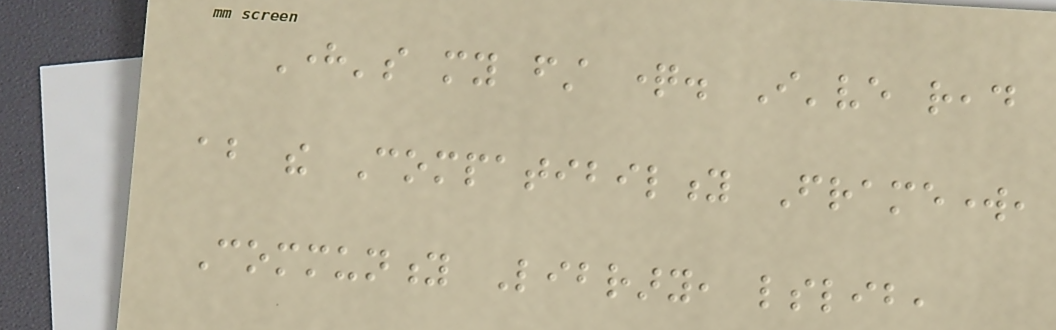Here's my first question. I've read
about the Compatibility Framework,
Community Library, lslib,
